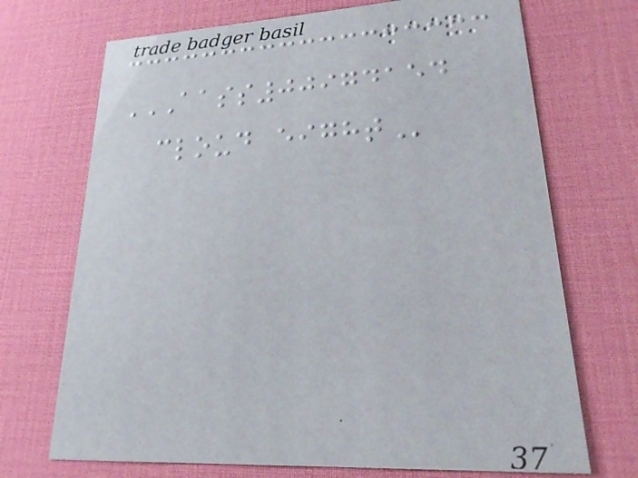AASS00974154
CLOUD EIGHT
